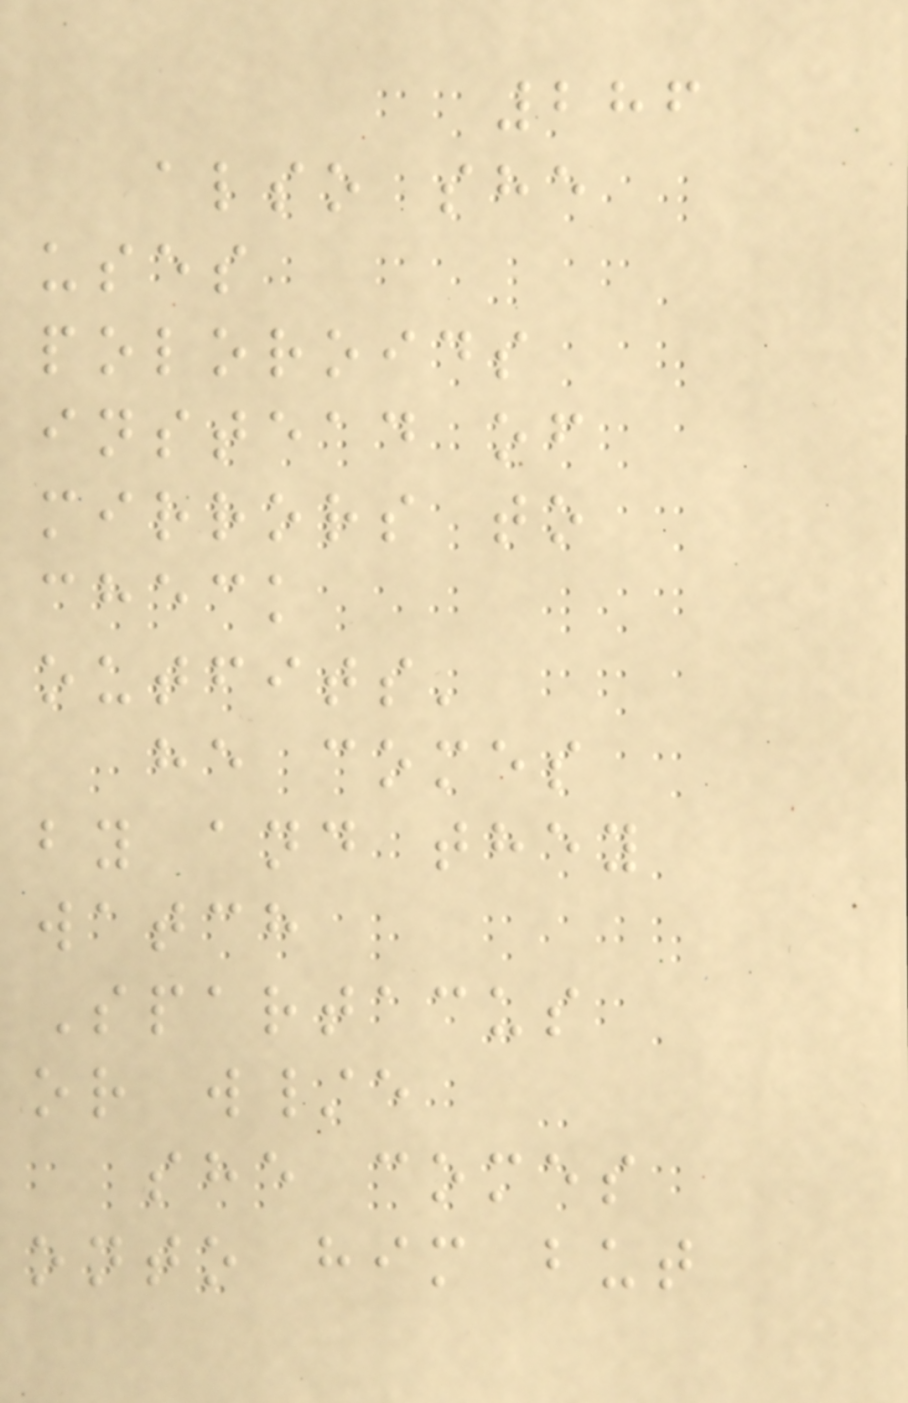286
also she
uses
poloroids
instead of
mirrors to
check
outfits'
he comes
by and they
watch
Spartacus
or w/e
she comes
onto him but
